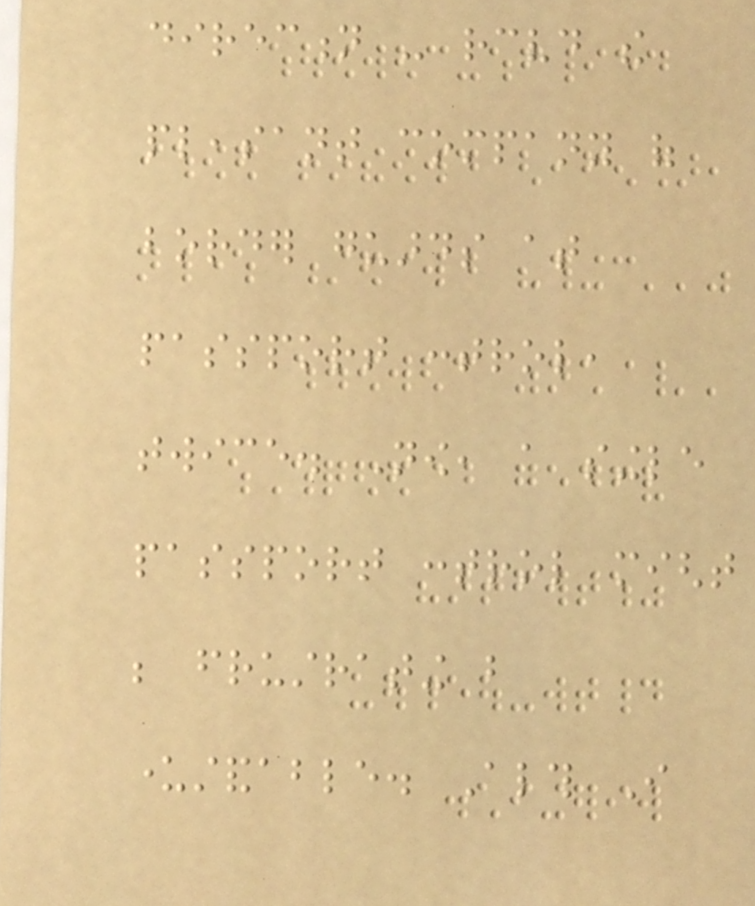direction - received the
pleasant company of
border guards at
passport control,
twice. Now, a single
passport control might
be frustrating but
understandable. Although I
